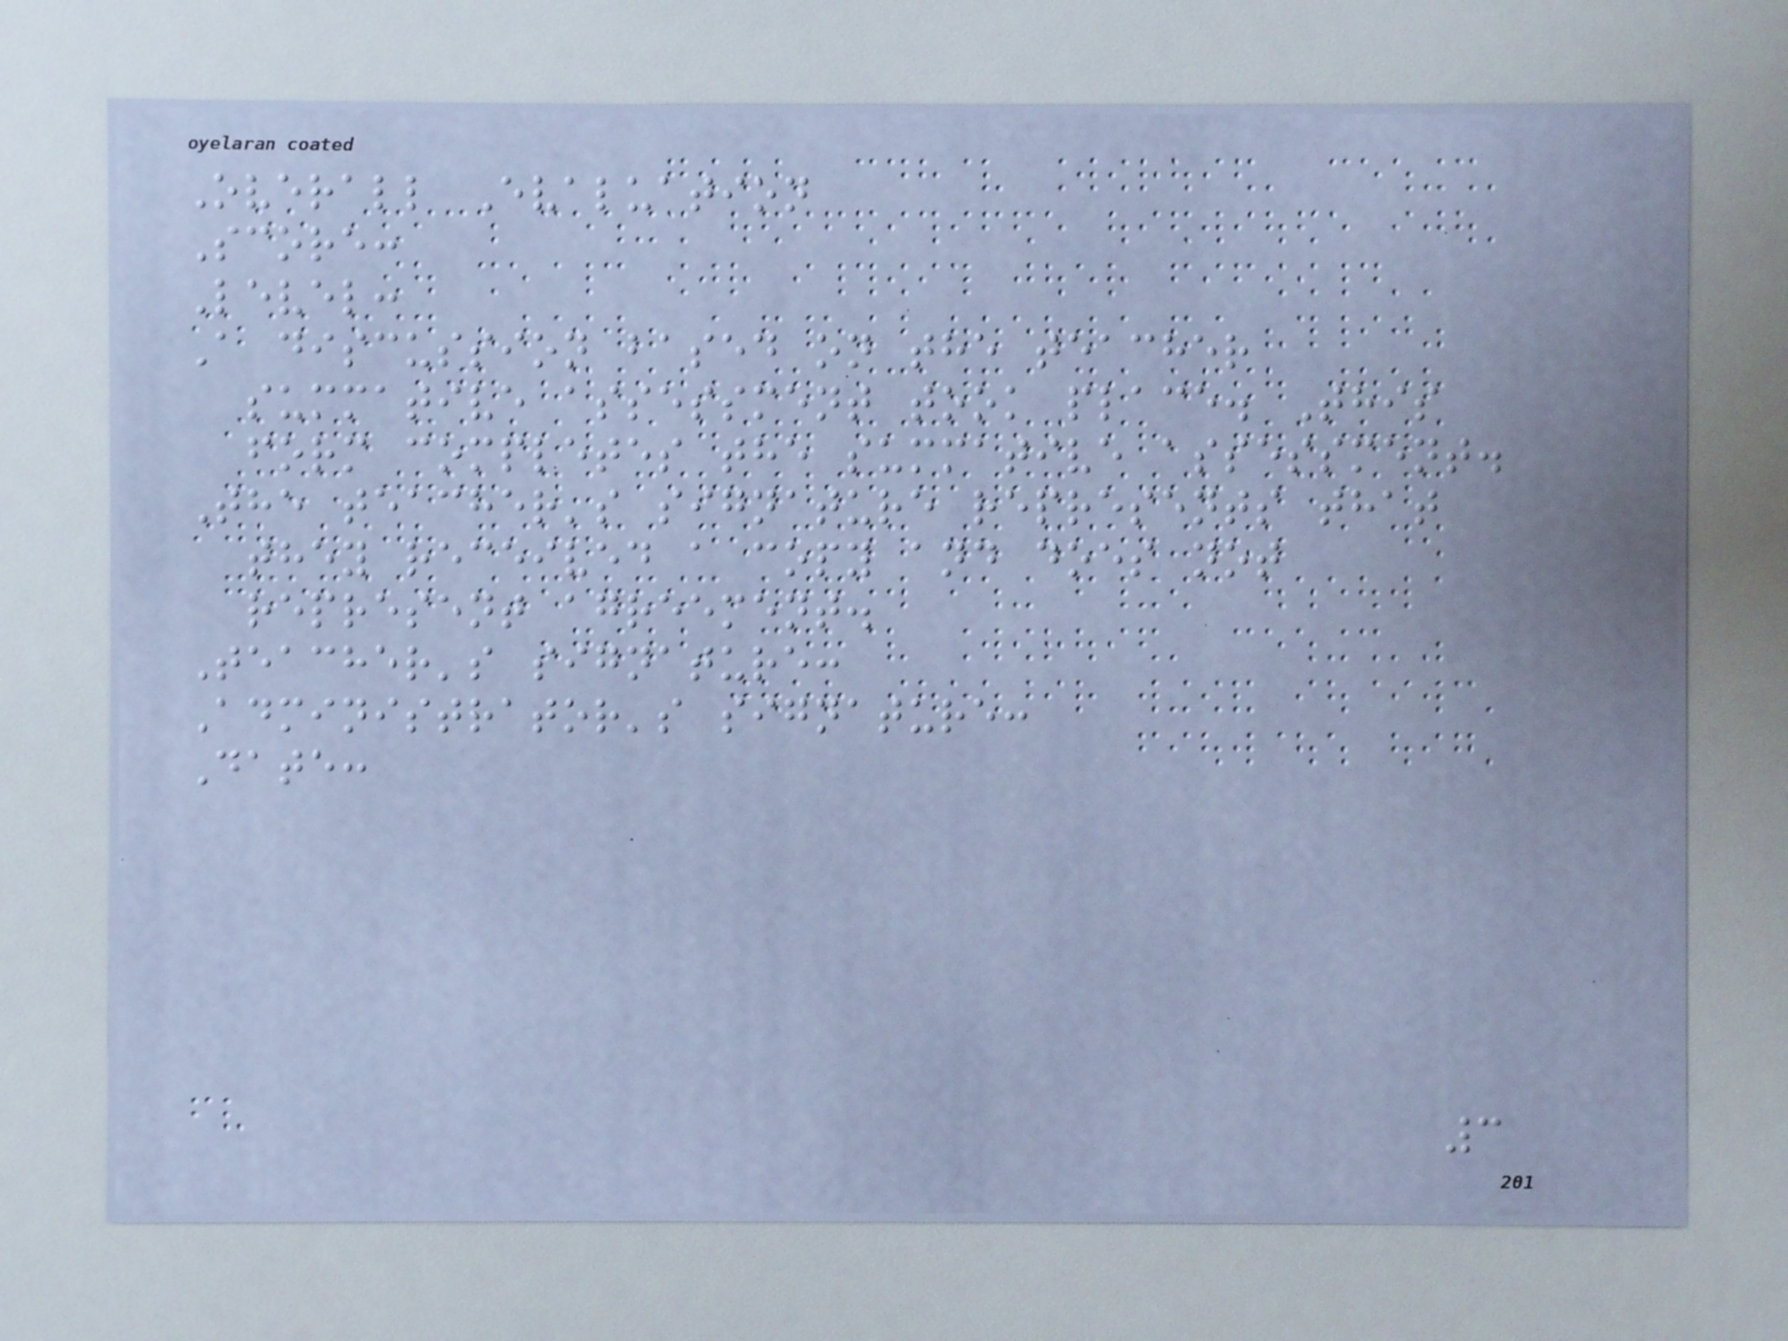Overall Evaluation
Score:
Level:
A discussion based on the teacher
summative assessment took place. This
form completes the summative assessment.
The teacher's signature represents that
they received a copy and does not
represent agreement.
Teacher's signature:
Administrator's signature:
Date:
3
